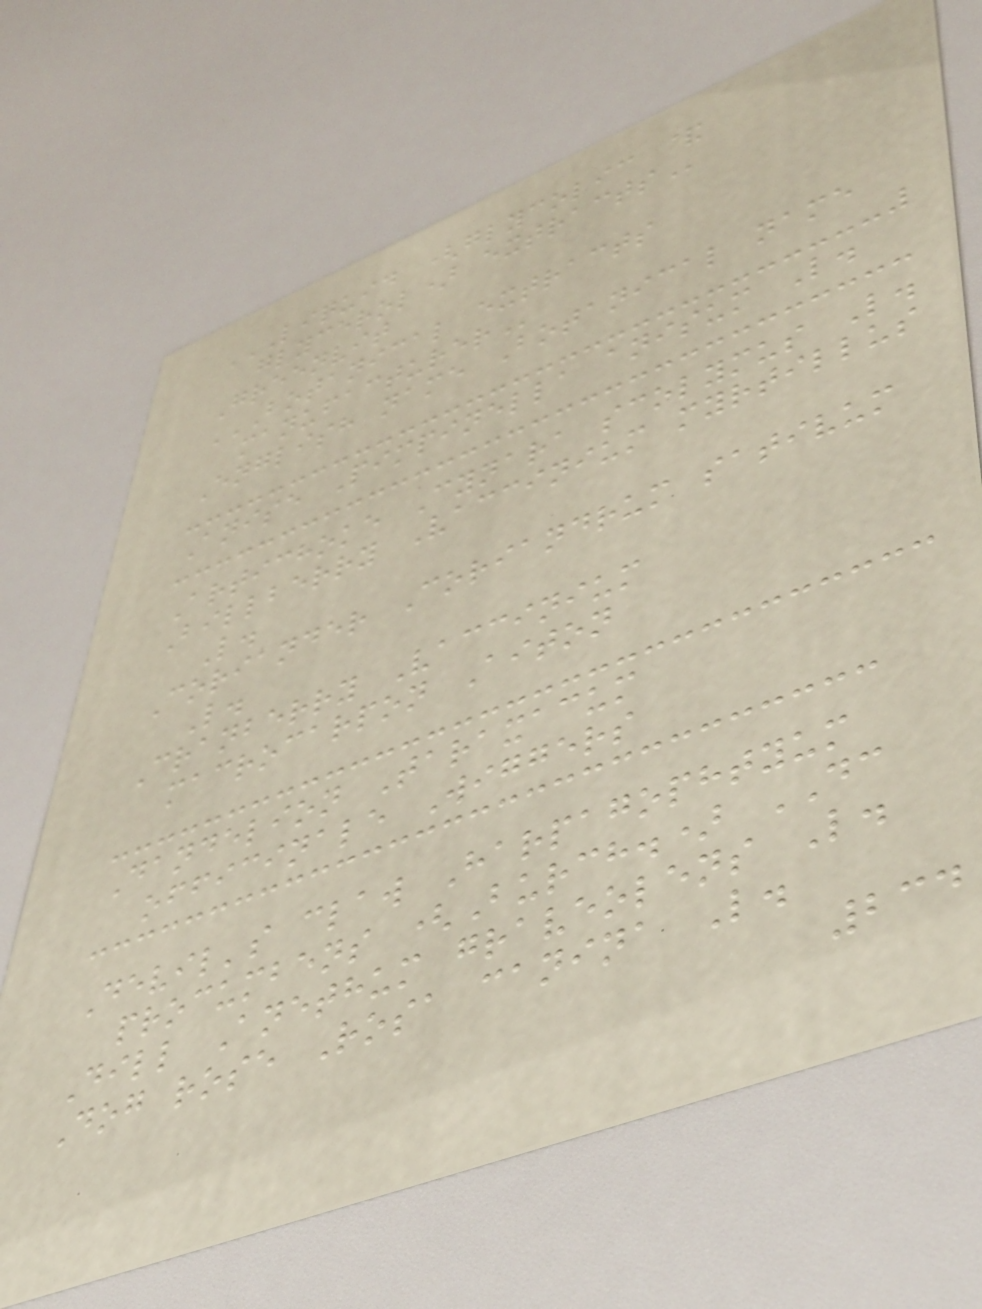LIQUID (GLYCOLIC &
GLYCEROL) EXTRACTS
Greenvit
BOTANICAL EXTRACTS
MANUFACTURER
English name Botanical name
Anise Pimpinella anisum L.
Artichoke Cynara scolymus L.
Billberry Vaccinium myrtillus
L.
Coriander Coriandrum sativum
L.
Cranberry Vaccinium
macrocarpon Aiton
Dandelion Taraxacum
officinale Wiggers
Devil's claw Harpagophtyum
procumbens (Burch.) DC
Dill Anethum graveolens L.
Dog rose Rosa canina L.
234
